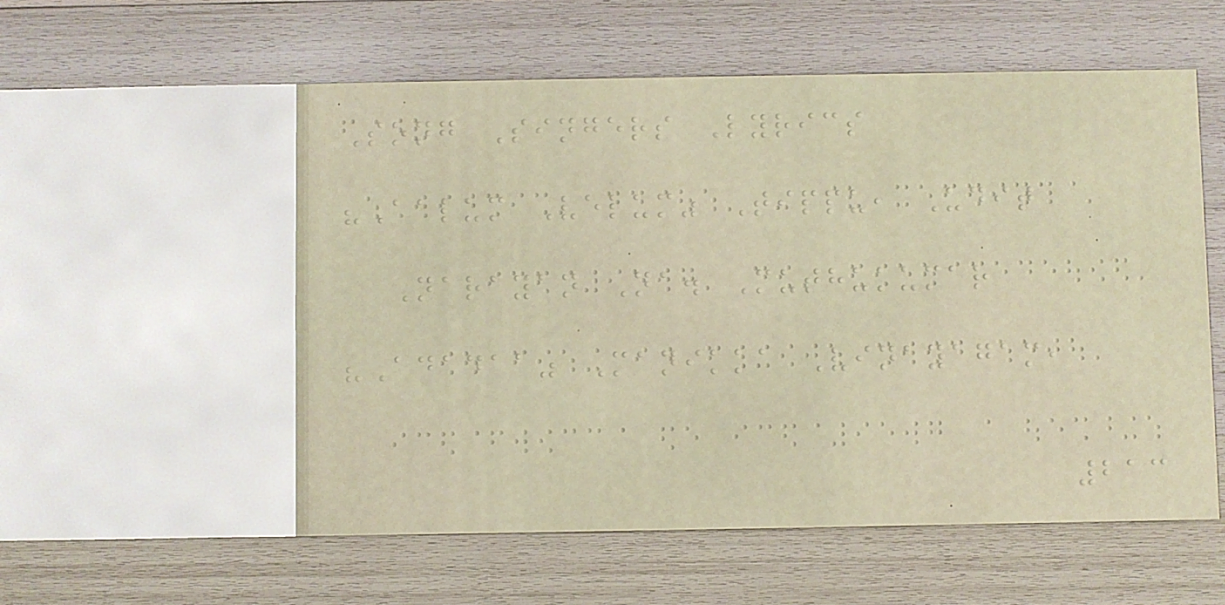Song Singers Lyrics
"Aalum Velum" Tippu, Udit
Narayan Na. Muthukumar
"Adadaa" Manikka Vinayagam,
213
